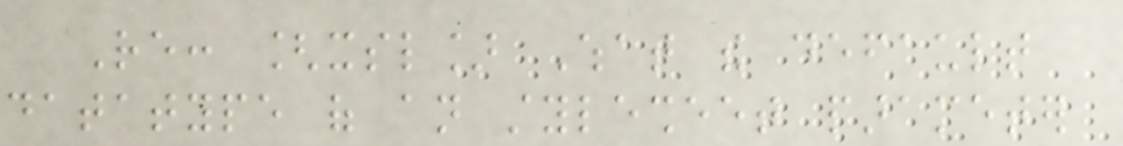Re: [xsl] What the default
datatype of an stylesheet parameter
